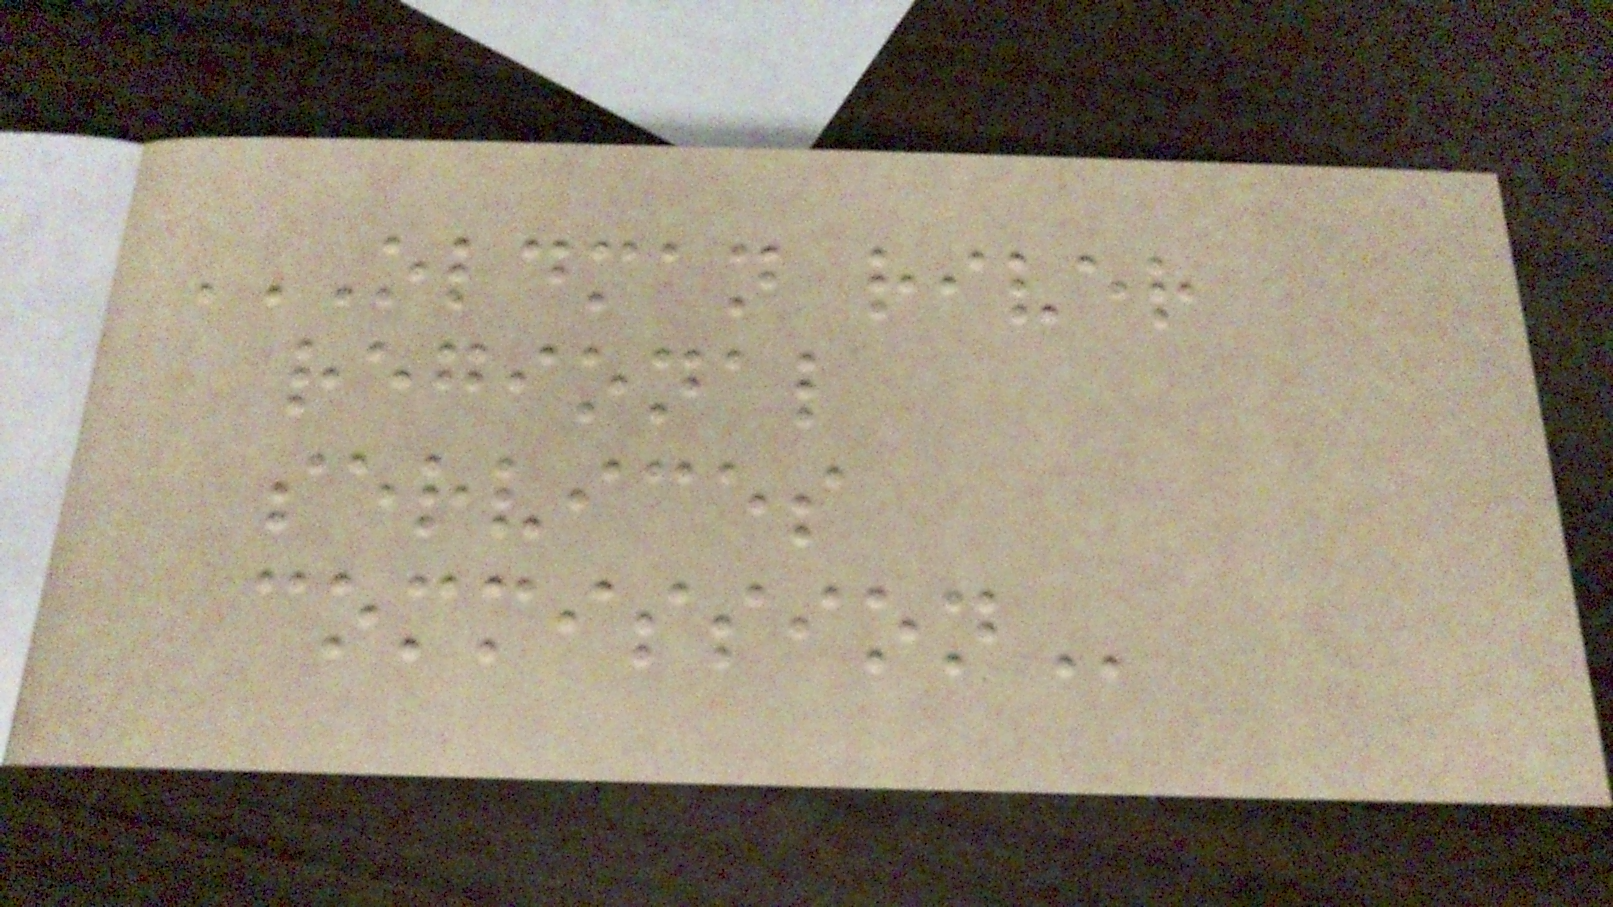OLDMAN RIVER
REGIONAL
SERVICES
COMMISSION
